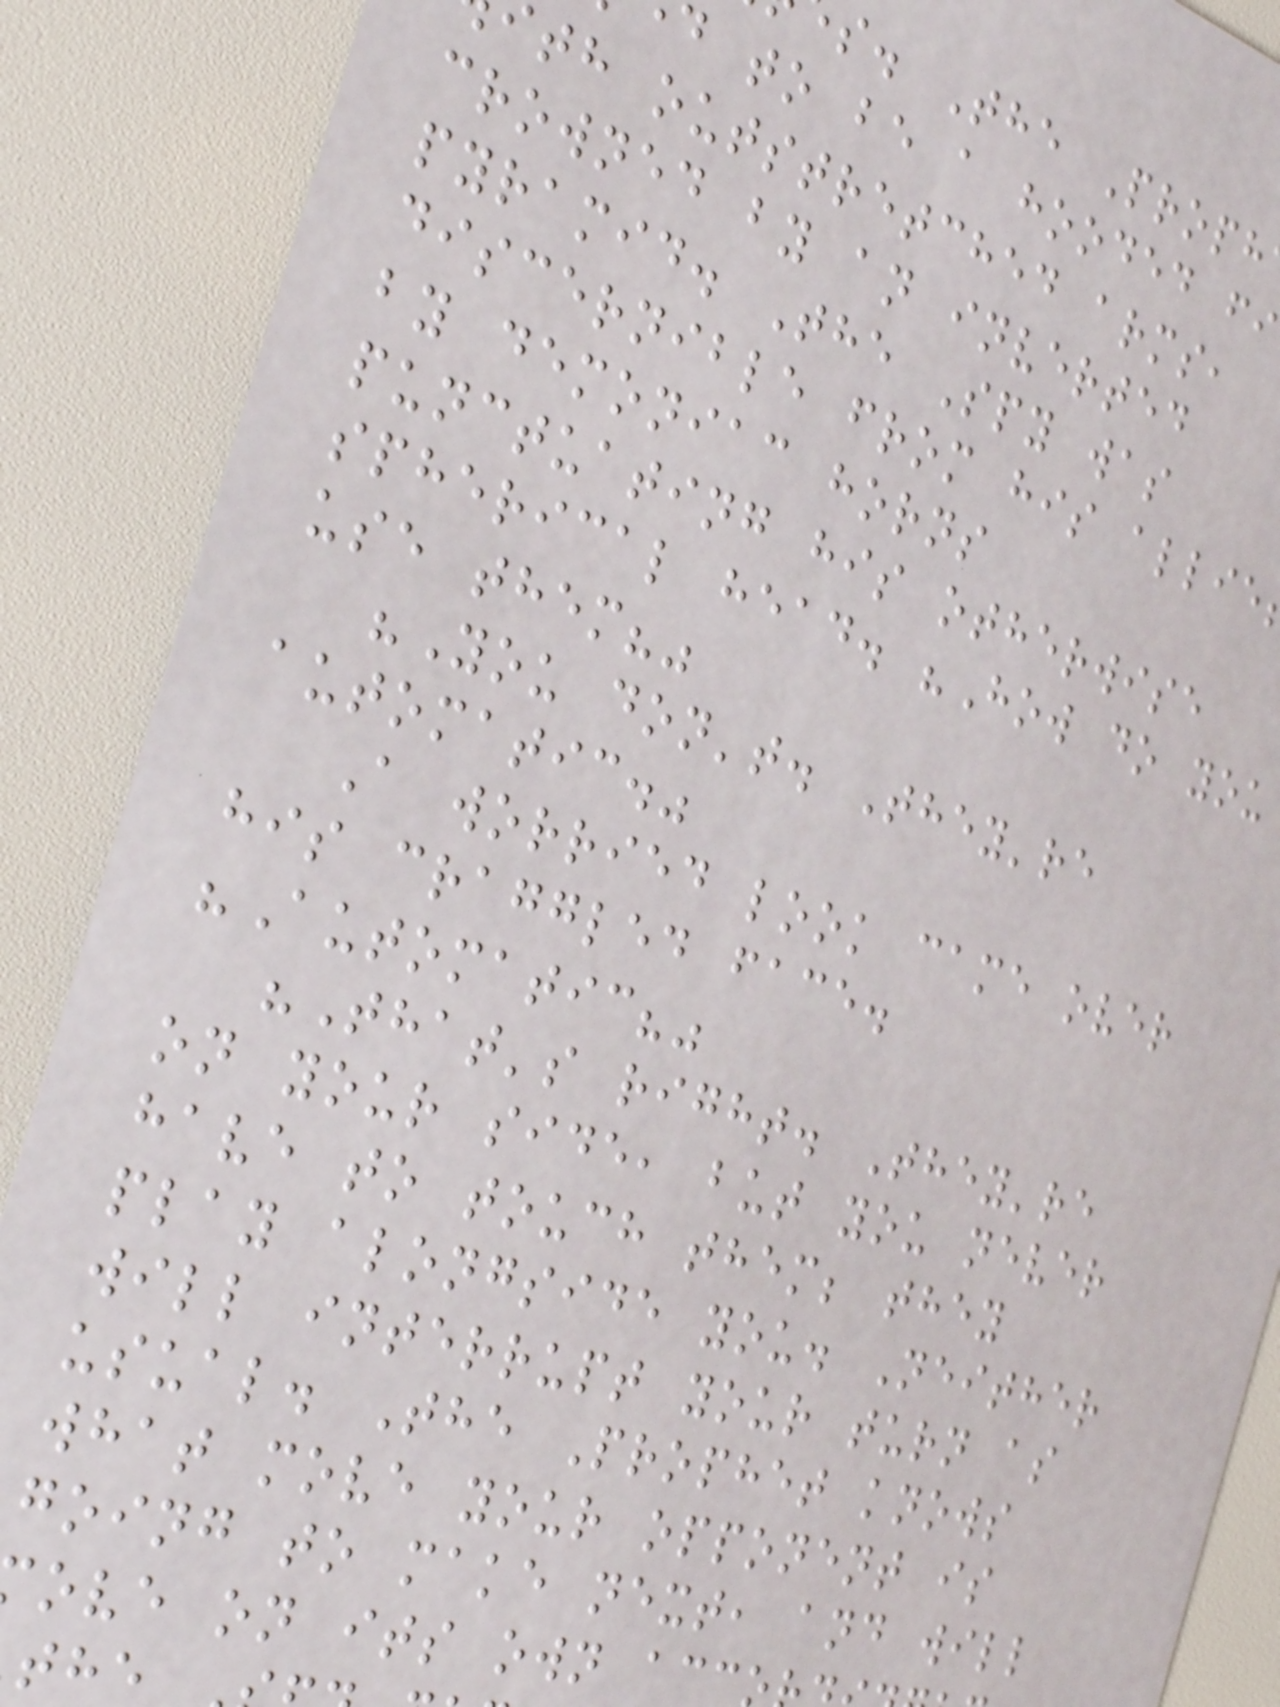s. The Proph
d to be a hooded fi
th outstretched arms,
crowned by an inverted
pyramid. The Spy was
discernible from his allie
by demoniac horns
punctuating his otherwise
spherical head. "How do you
use them?"
"You don't. They're
automatic."
A worried look came over
his craggled face.
"Automatic?"
"That's right. They're
on your side, but you never
have to touch them; they
play alongside you. Neither
will interrupt your turn as
usual. The Prophet knows
what move your opponent is
going to make next, and will
ove on its own acc
